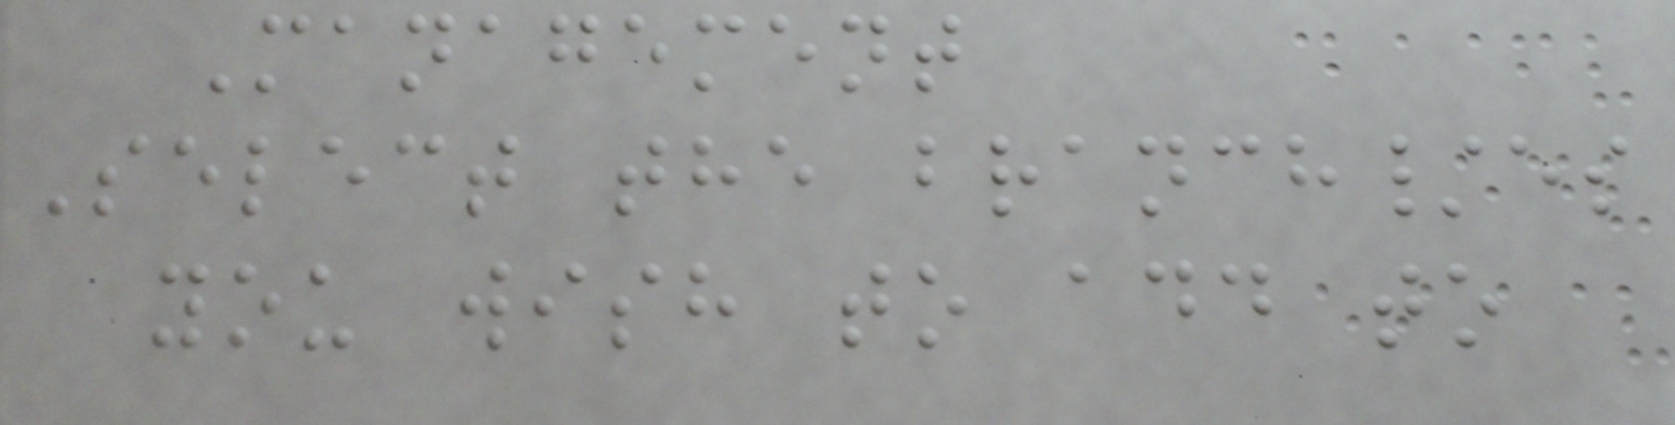Management
Select the branch/es
you wish to add to
